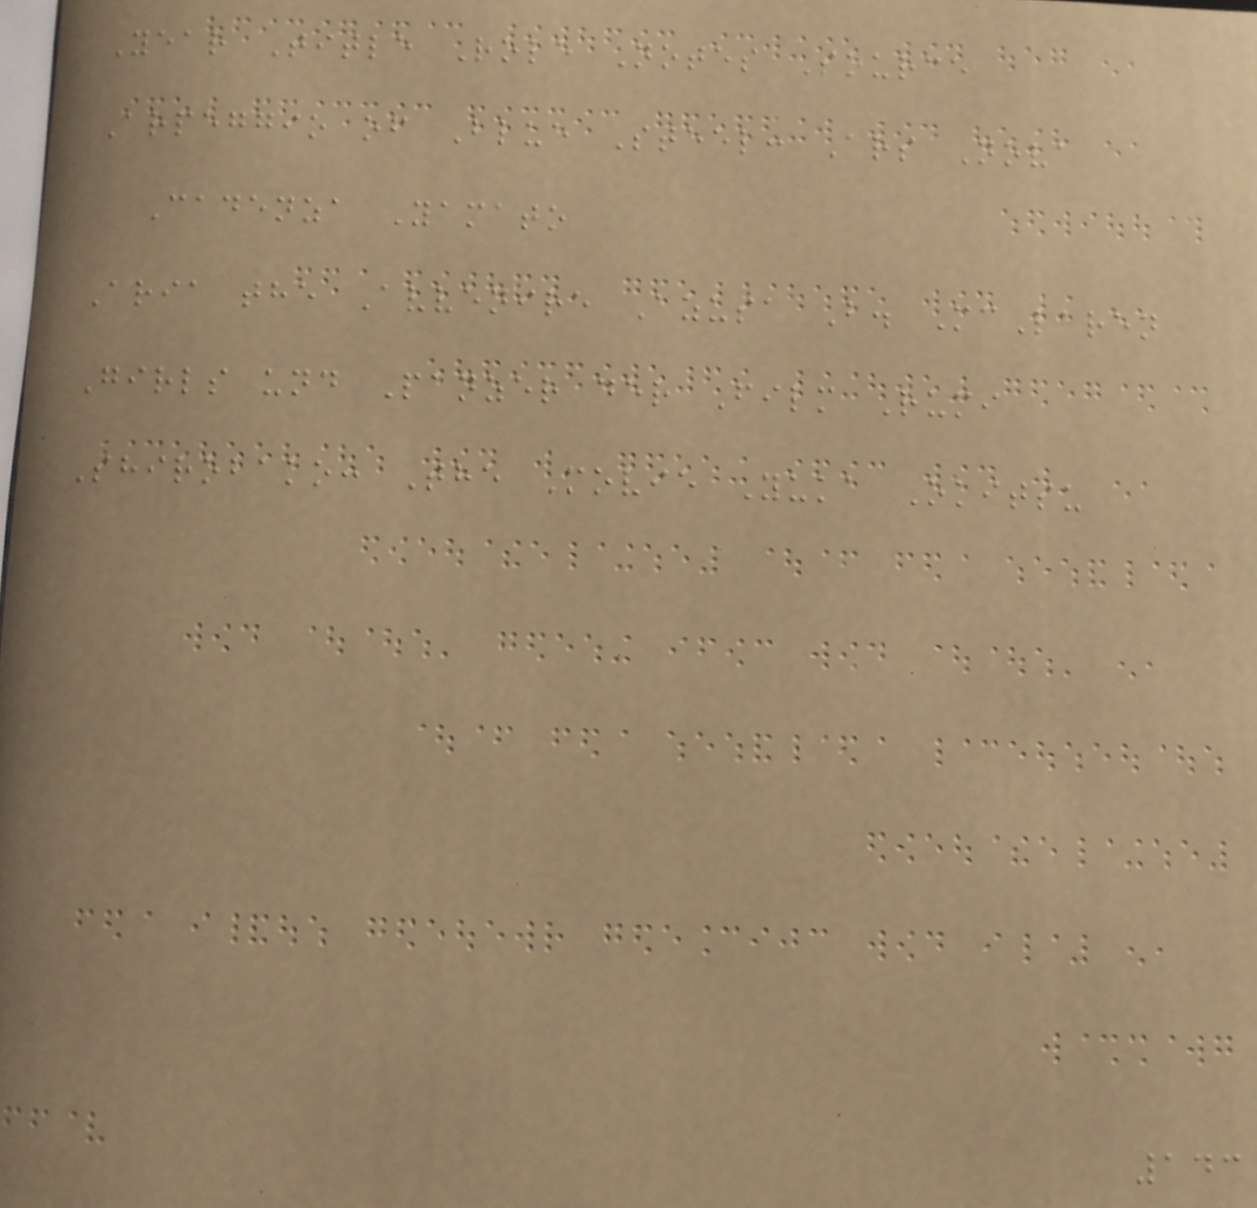Year Title Role Notes Source
Arpeggio of Blue Steel: Ars Nova
Cadenza Yamato
Aria the Avvenire Azusa B. McLaren
Girls und Panzer der Film Rumi
Shirobako: The Movie Yuka Okitsu
143
